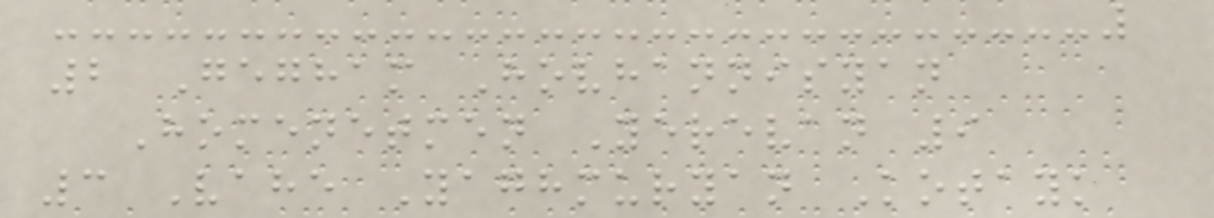2 Gegham Hovhannisyan
Homenetmen Yerevan 9
3 Vahe Yaghmuryan Kotayk
